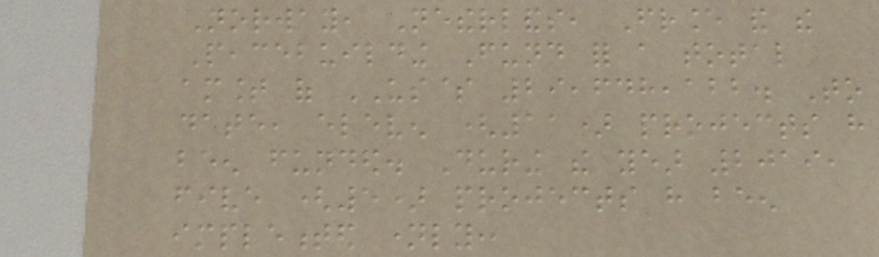Norway, Netherlands, France and the
Peacebuilding Fund for a total
amount of US$ 29,648,122. To
date, eleven (11) projects have
been funded. During the year 2019,
five (5) projects have been
implemented namely:
